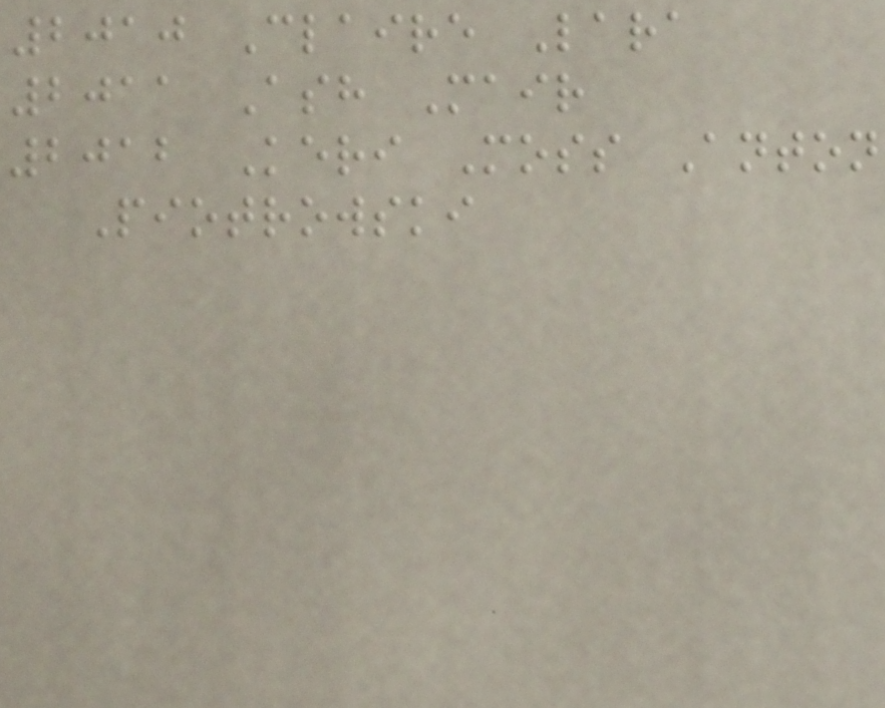2010 Claire Lara
2011 Ash Mair
2012 Keri Moss Anton
Piotrowski
